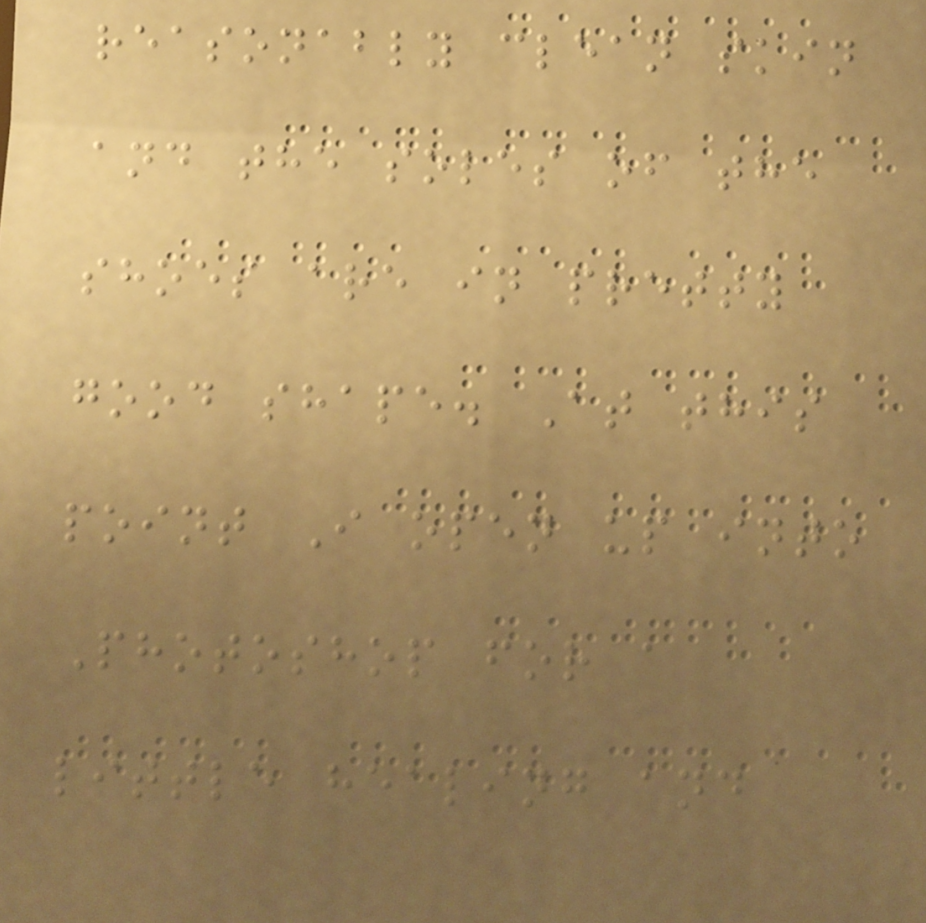reasonably clean skin
and the soles of the
shoes are in pretty
good shape. At this
point I open up into
Photoshop for a
little healing and
